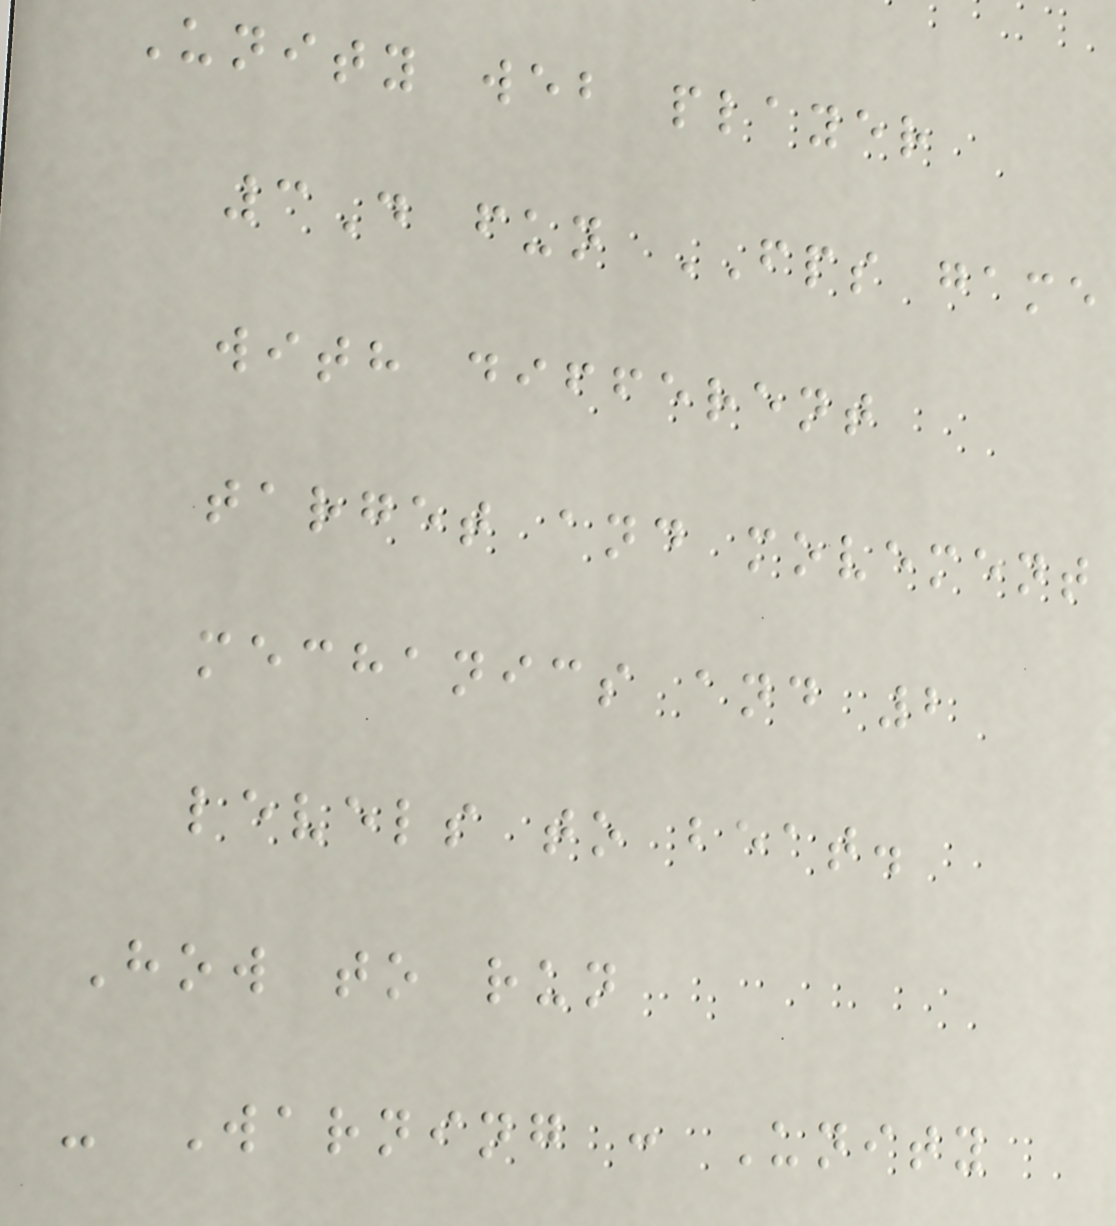Unity web player
3D fun FPS game
with different
target and movement
mechanics and 2
levels to beat.
How to run
- Warning : Unity
